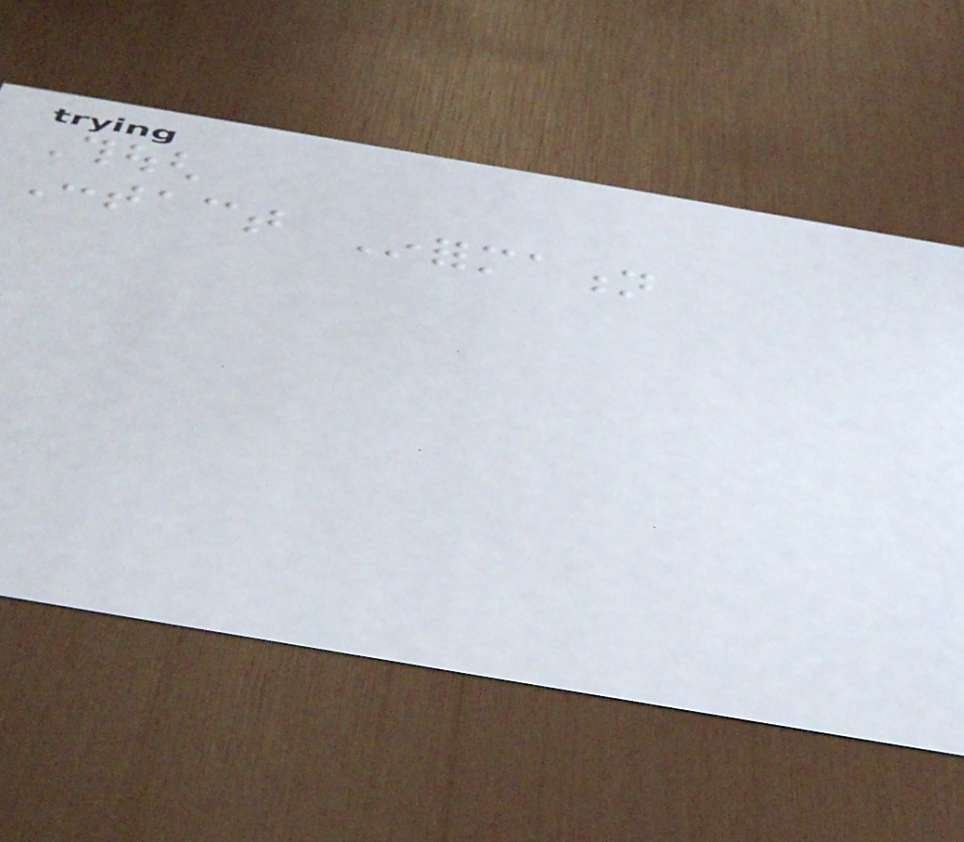Though
Contact Information
